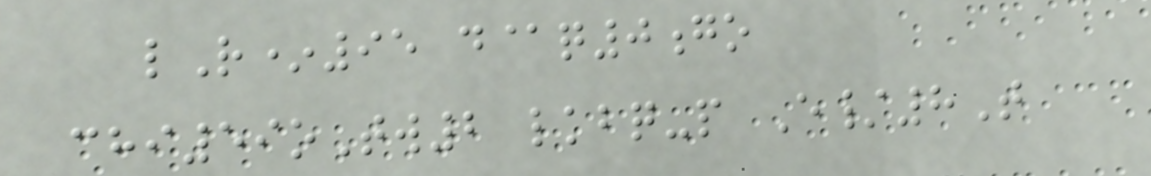lR*95 d@q0go
chi59oTw2 lkbq-p E/8T
